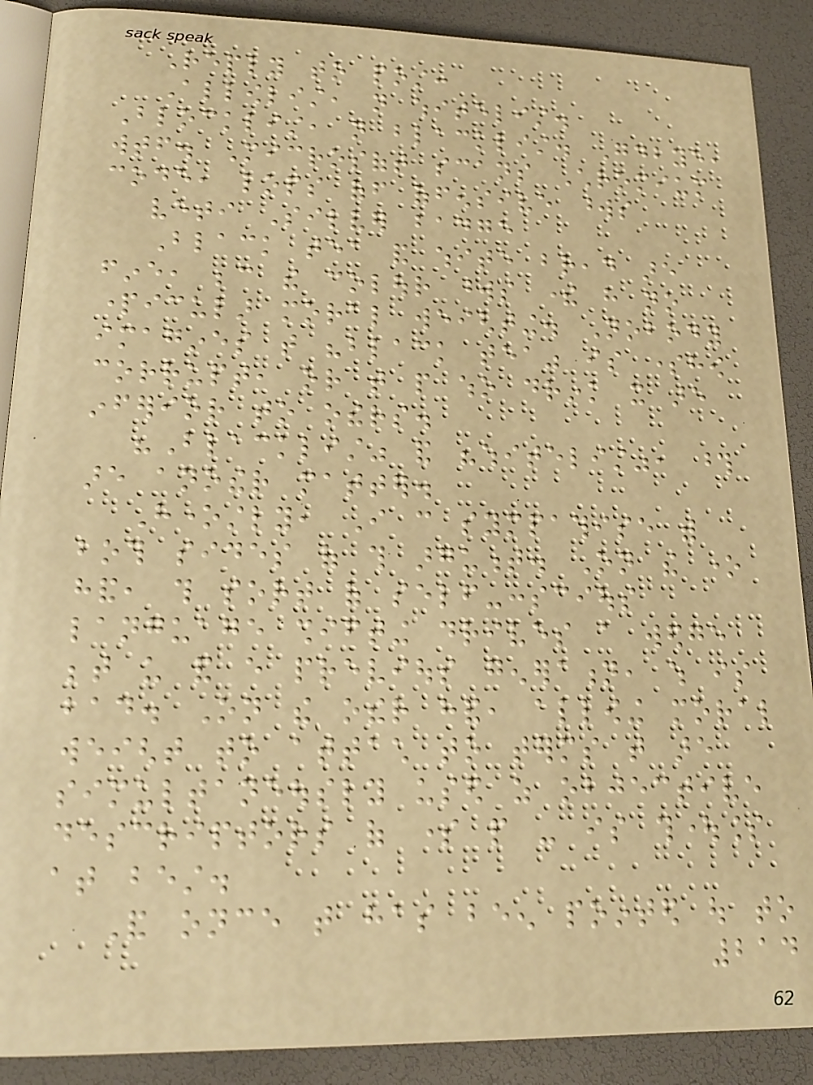Reply to post:
Allowlist, not whitelist.
Blocklist, not blacklist. Goodbye,
wtf. Microsoft scans Chromium
code, lops off offensive words
veti Silver badge
Black tea and white bread are
fine, because the colour words there have no
particular moral weighting. Nobody
imagines that "black tea" is somehow
corrupt, or that people who drink it are
inferior to others.
"Blacklist" and "whitelist", those
are another matter.
Honestly, I can sympathise with
both sides of this argument. On the one
hand, this sort of self-conscious
language shifting drives a wedge
between us and every previous generation, which is
bad. On the other hand, allowing moral
weight to attach to terms that are
simultaneously used as objective
descriptors of some people - is thoughtless
at best.
And once that has been pointed out to
214
